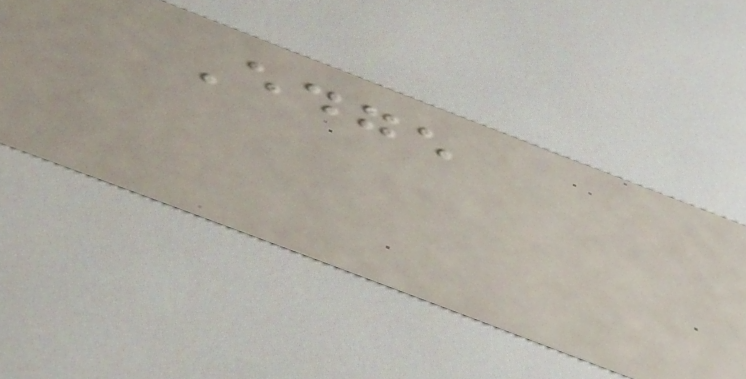Edge
